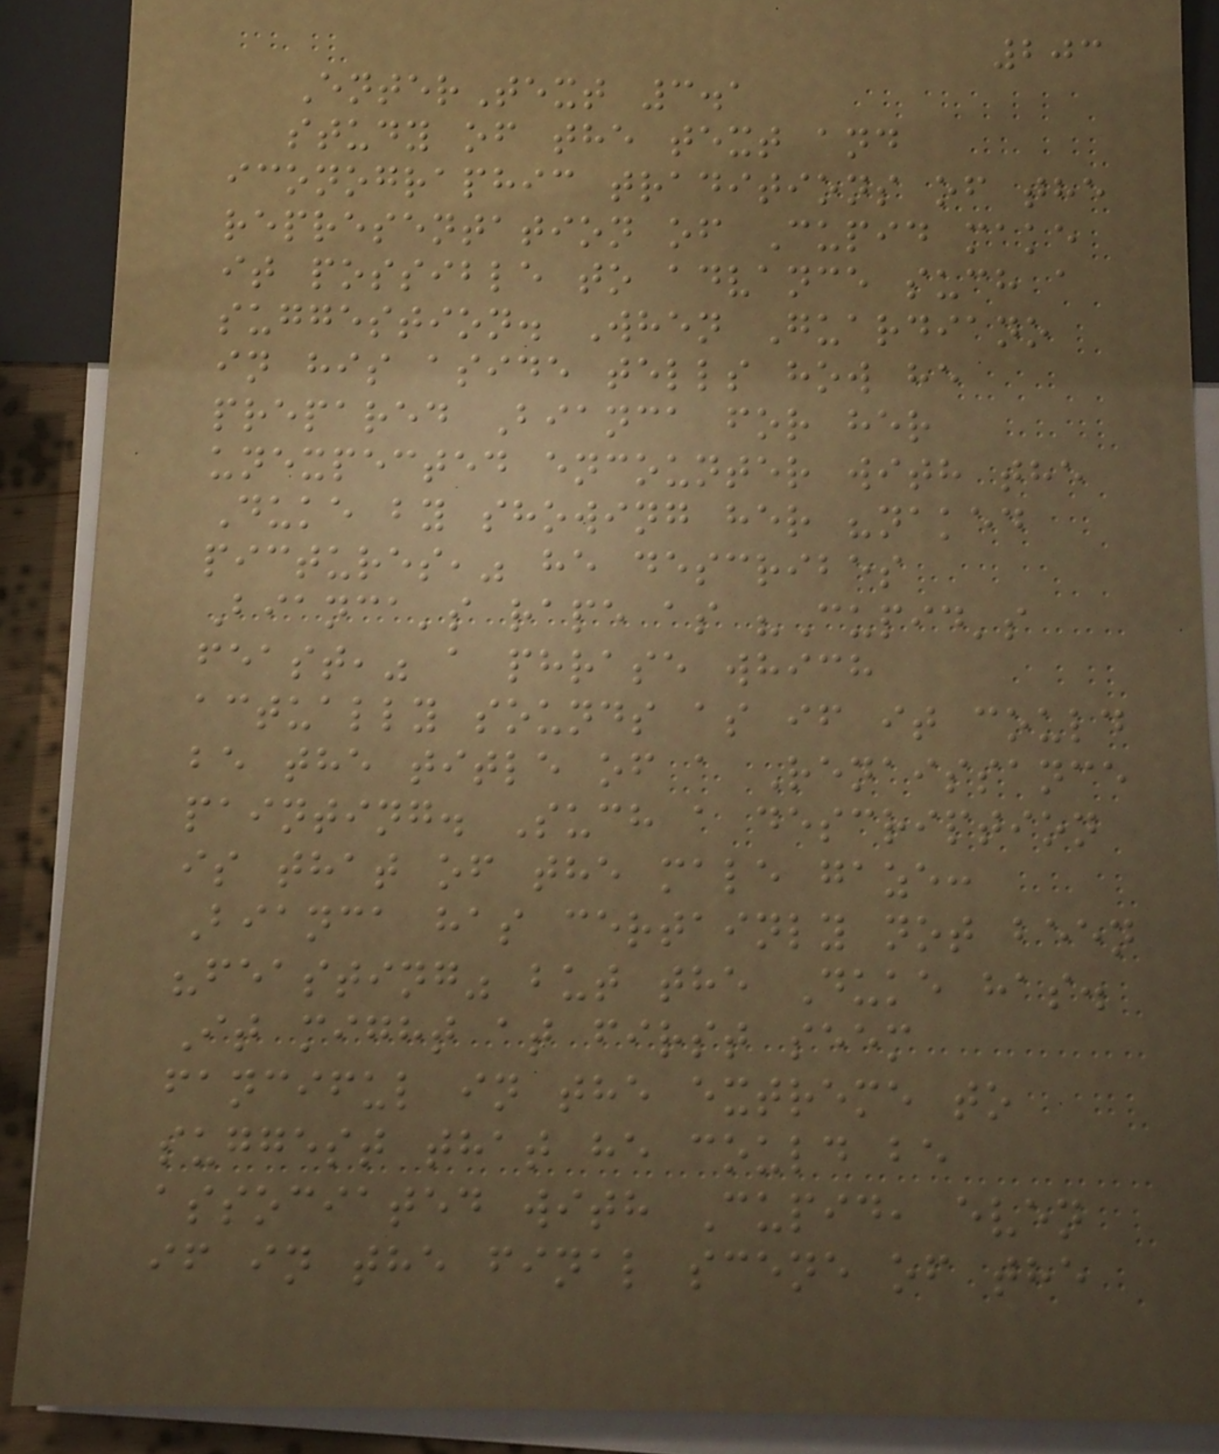203
EnterText 3.1
study of the text and
iconographic traditions of the
representation of Cupid make
it possible to advance such a
suggestion. When Guardiano
in his aside tells how he
prepared Bianca for her
unexpected encounter with the
Duke by showing her "naked
pictures," he describes
Bianca's rape as "Cupid's
feast," a phrase which
actually sounds as if it could
be the title of a Renaissance
painting. Such a description
is that of the male gaze:
Bianca has certainly not been
"feasting" but the Duke has.
It might at first seem
fanciful in the extreme to
suggest that he could be
associated with Cupid, even
if in the final scene of the
